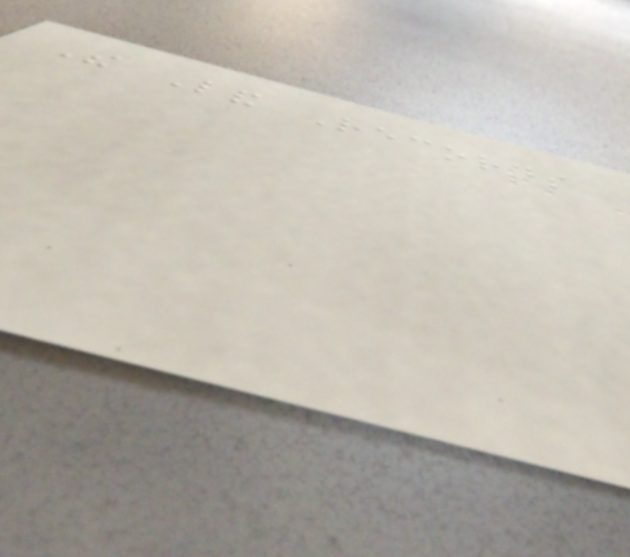The Land Records
